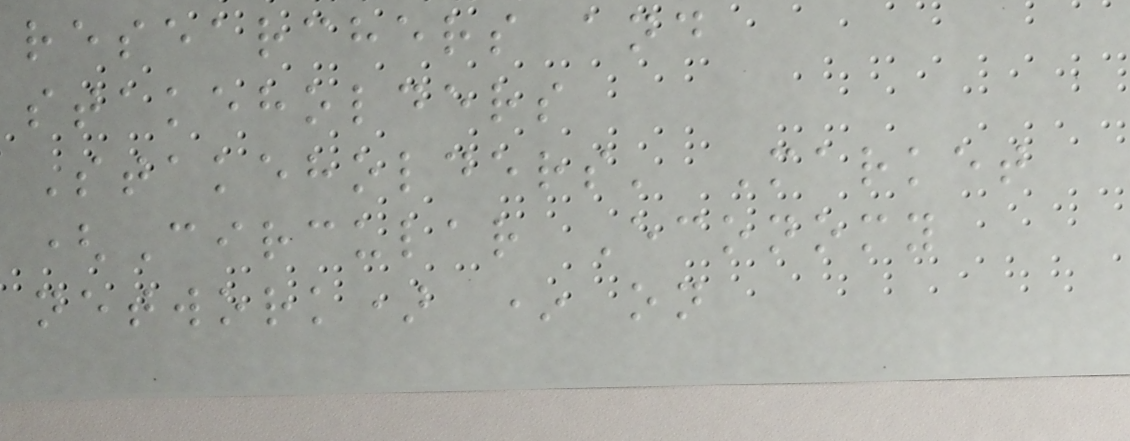researchers and
stakeholders
Stakeholders' Market
(Circular Economy
network) * on
